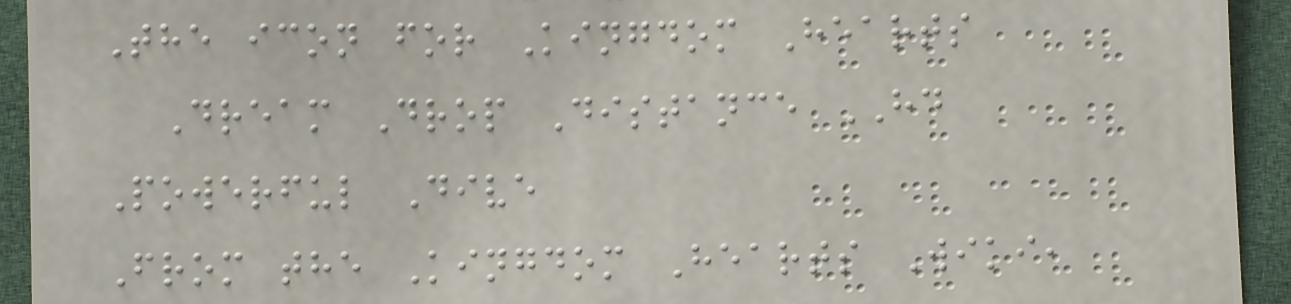The icon for Kingdom Hearts
Dream Drop Distance HD
Powerful Dive
From the Kingdom Hearts Wiki,
